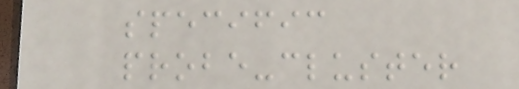specific
probe-cluster
